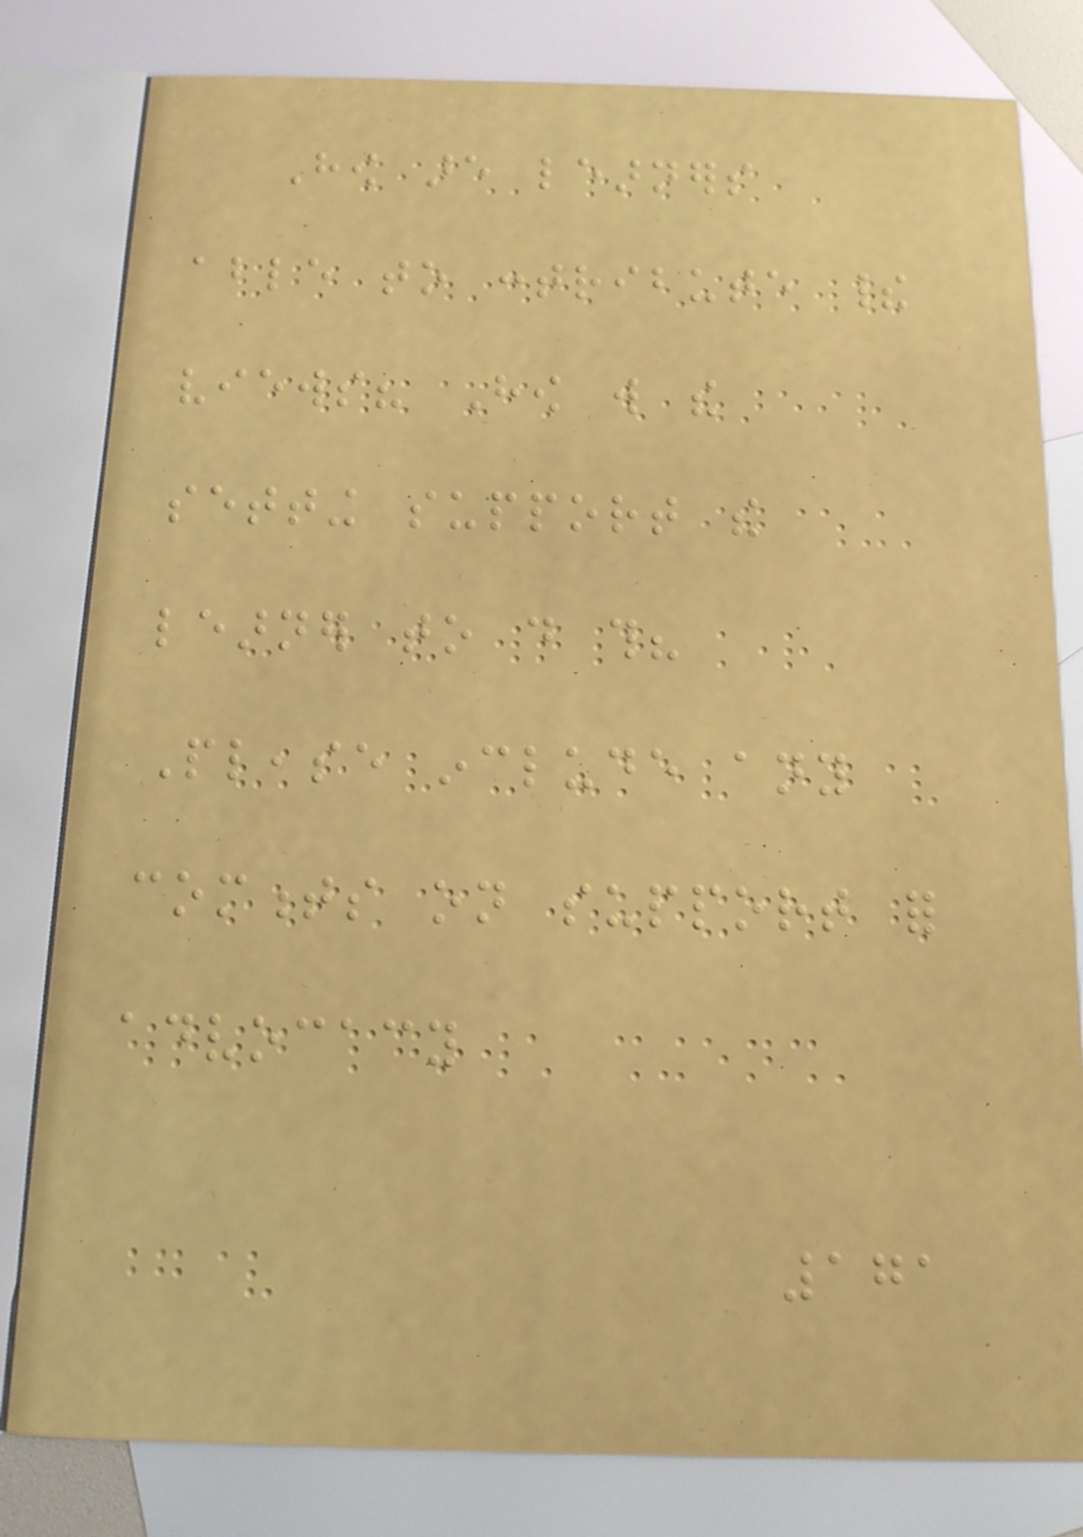How are learners
able to contribute their
views? How will the
setting support the
learner to do this?
Please include any
comments on support for
advocacy
171
